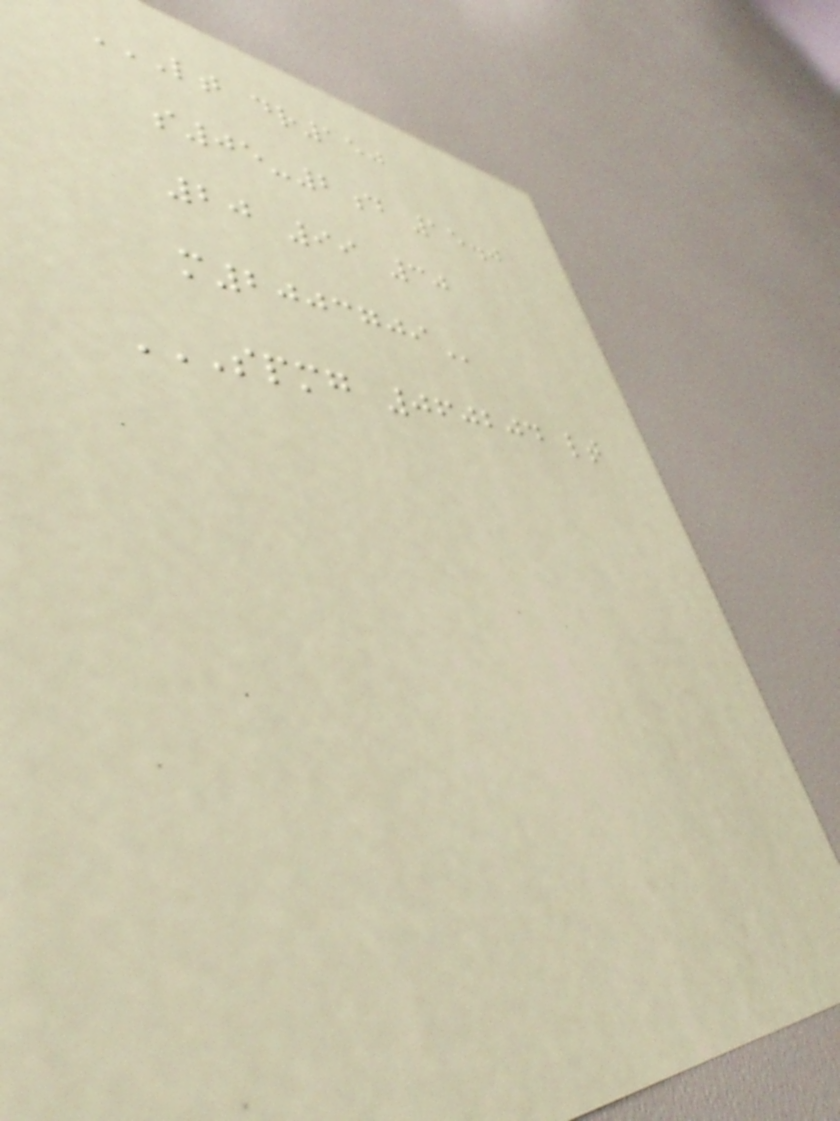LT DR150
S05-2D 15.0
20 99 30
M2003709
SPMG 060204 LT
